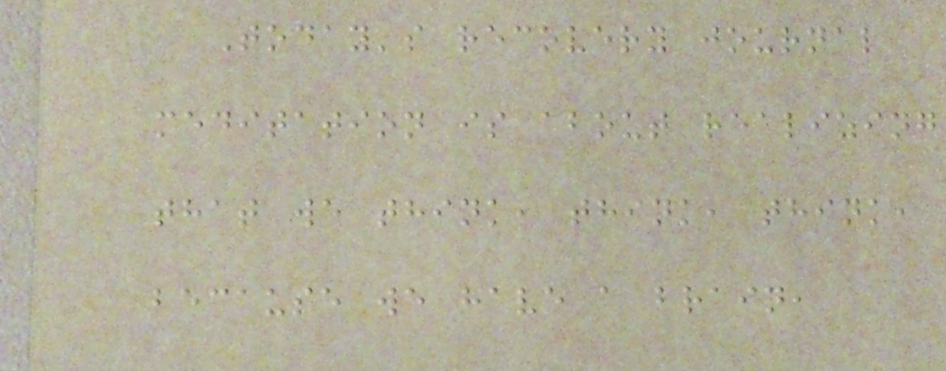Today's recovery journal
meditation is about realizing
that we think, think, think,
because we have a brain,
